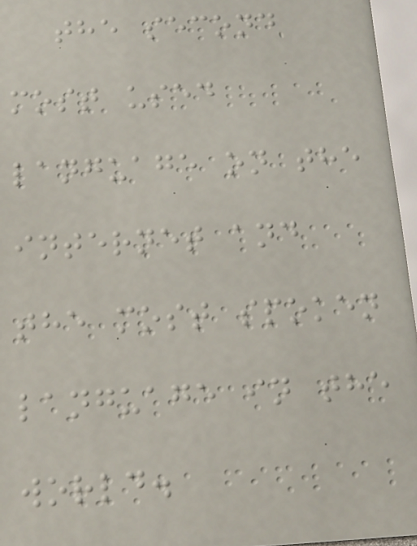the second
most used
language on the
internet and
the most spoken
language in the
world.
